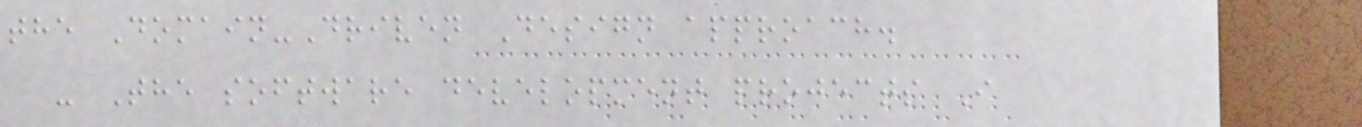the Domain-Driven Design approach.
- The software development projects I
